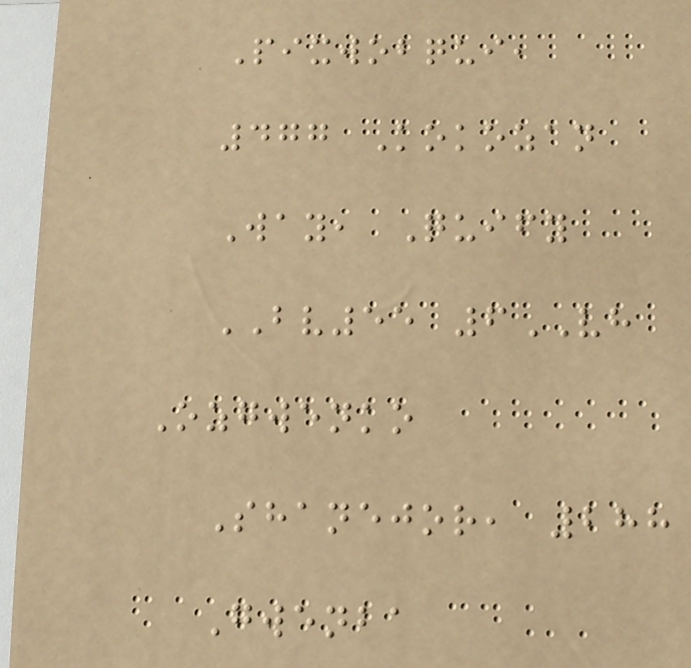Pixwobqui,
477 Kokozan
Way, Quify
BV55 6VH
Ozgwenko
Shanejor, 288
Gwenba
